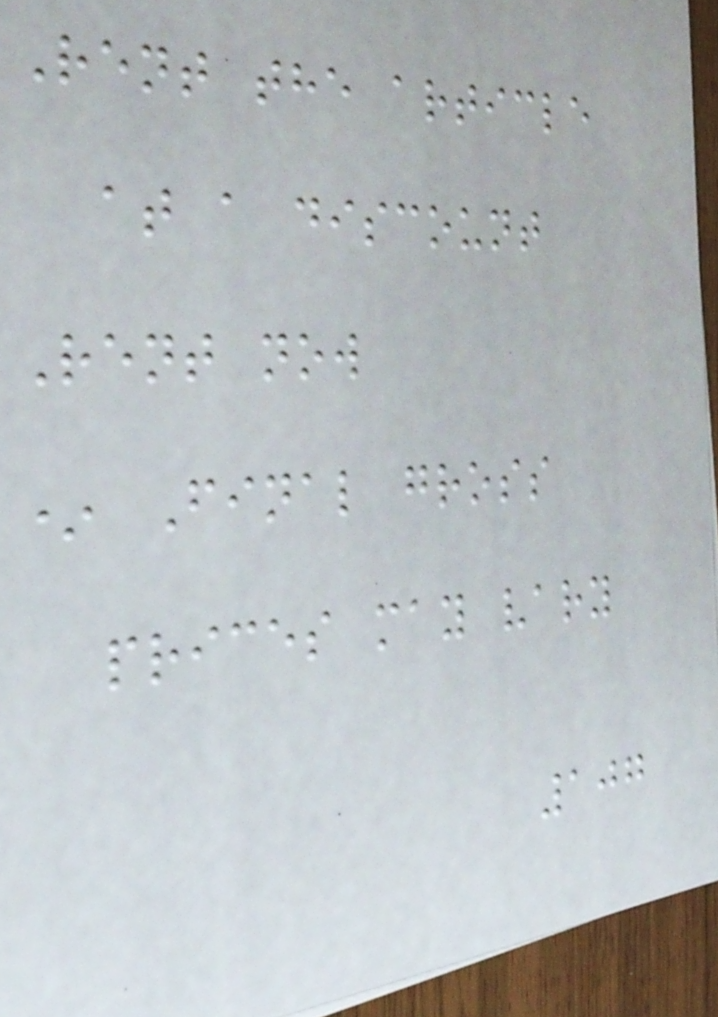Rent the article
at a discount
Rent now
* Final gross
prices may vary
107
